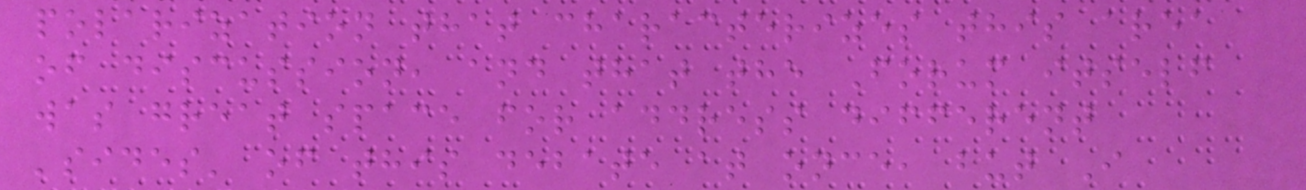polarization that characterizes this area
of discussion, and that the Forum itself
was great space for address different
'sides' of this debate at once, but I
